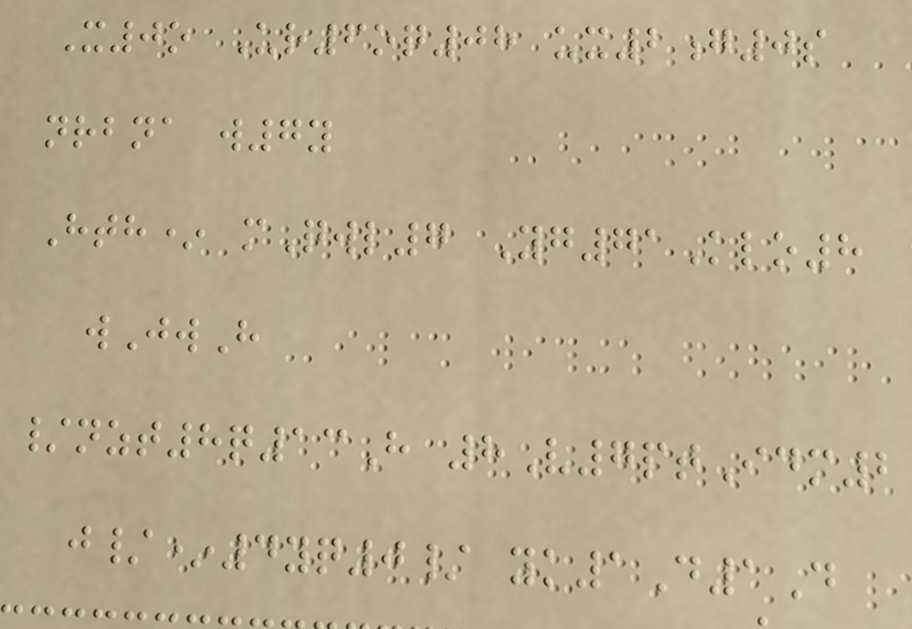X0o Ur6oq08 ux2g0s
nrbna w7y
Hth* mQwl7 Yg71Klo8
wJwH
/nzt8q13H 8V7ptIdm2
j/*4yq0/ yk1D1D
